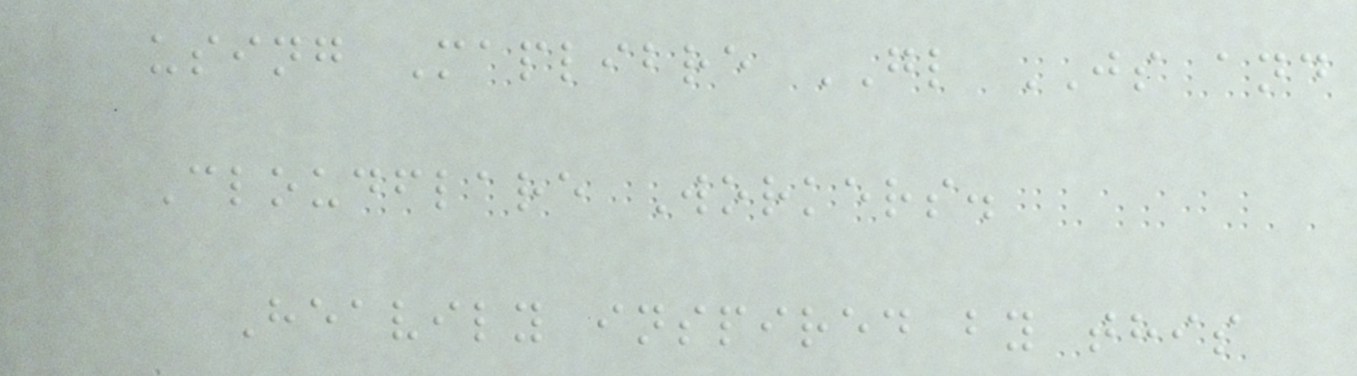using Maplibre GL JS and
Cloudflare Workers.
Heavily inspired by this
